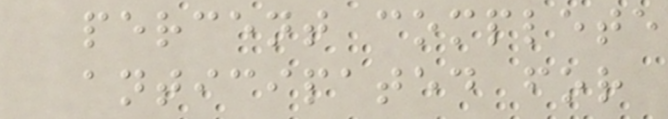percent complete
anticipated for
